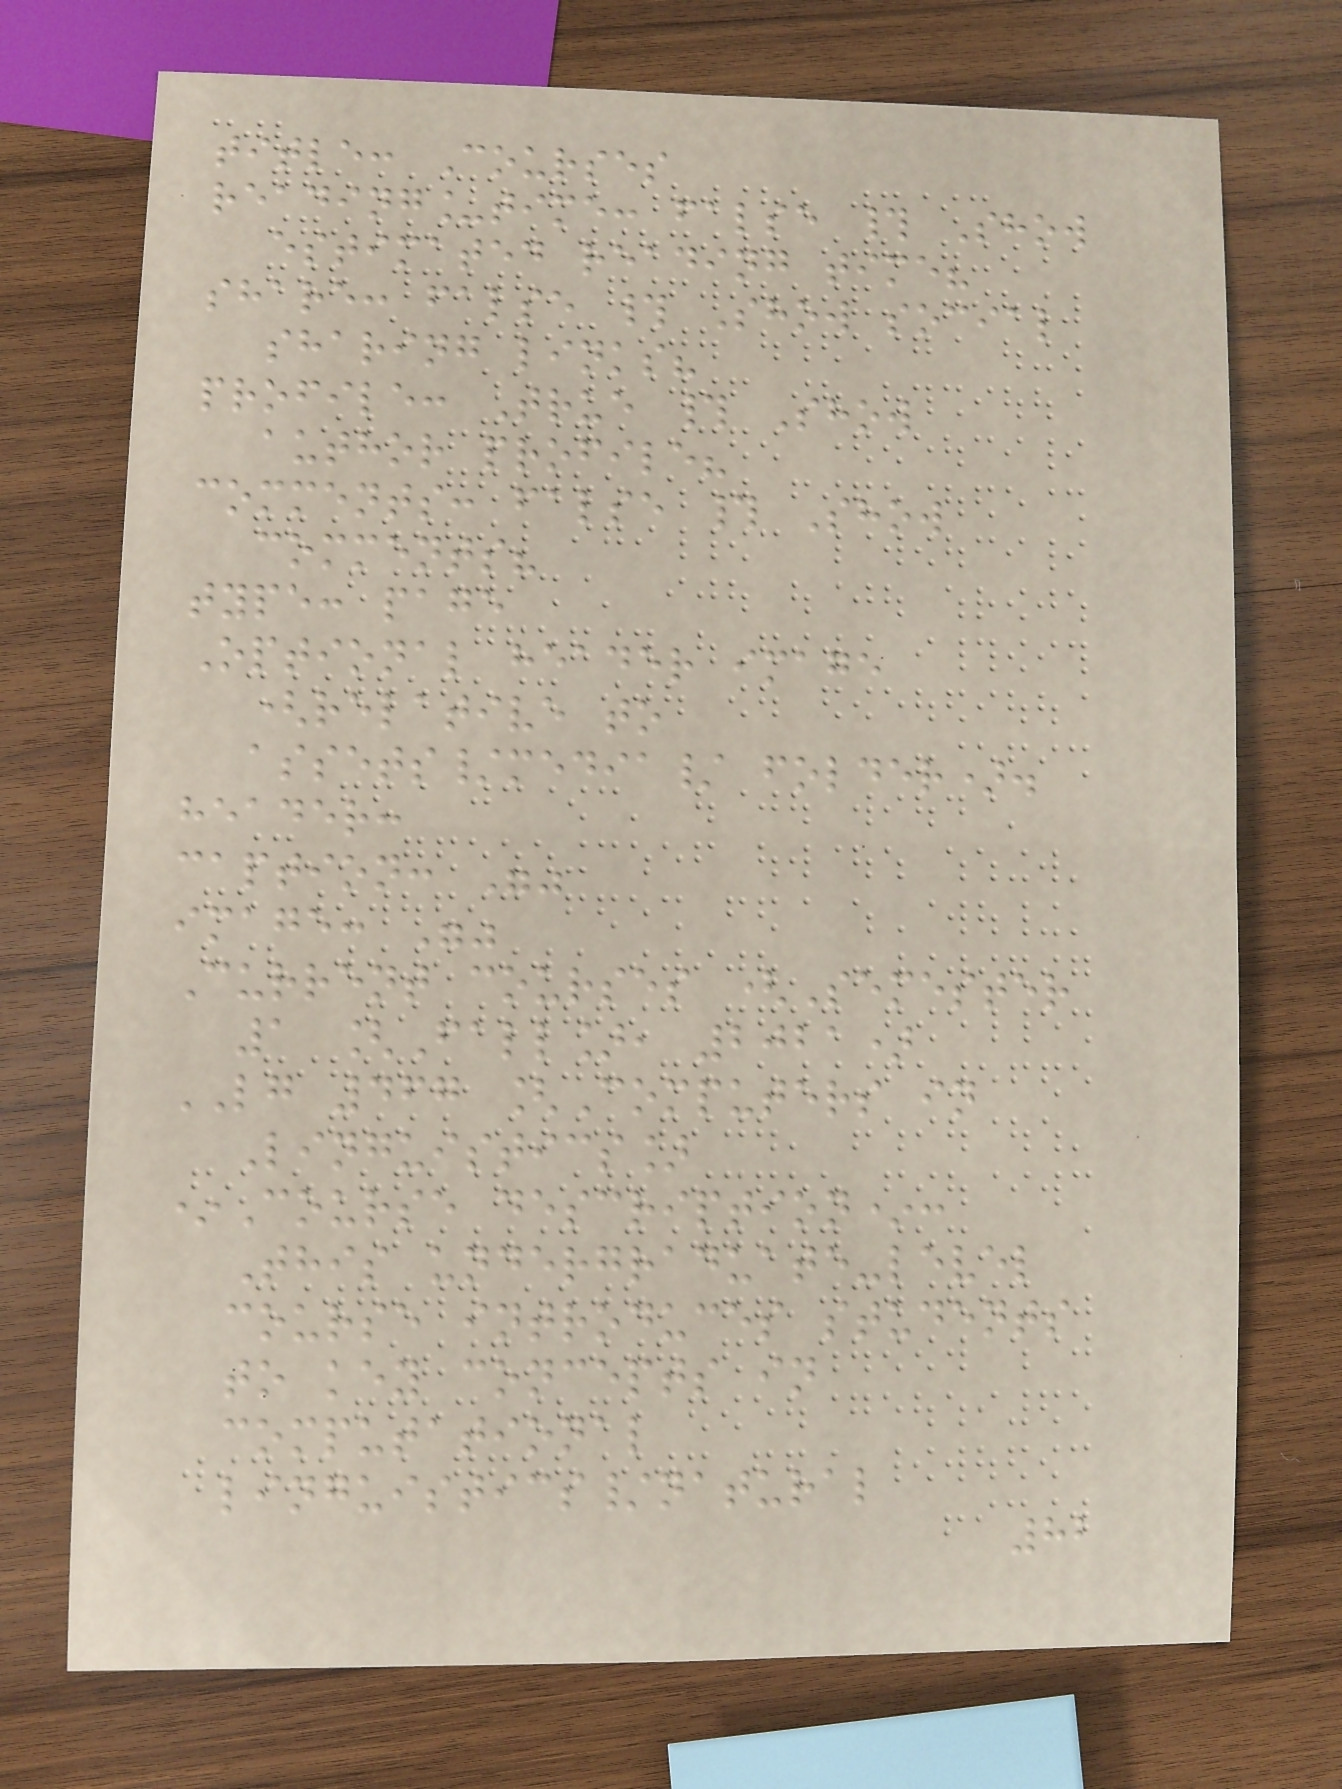title: Courses
reading_time: false # Show
estimated reading time?
share: false # Show social
sharing links?
profile: True # Show
author profile?
comments: false # Show
comments?
type: page
Optional header image
(relative to
assets/media/ folder).
header:
caption: ""
image: ""
Current courses (Semester
1 [Fall], 2021)
LG 467 [Computers in
Linguistics]
*Course description*:
This undergraduate-level
course introduces students
to key concepts in
computational
linguistics/natural
82
